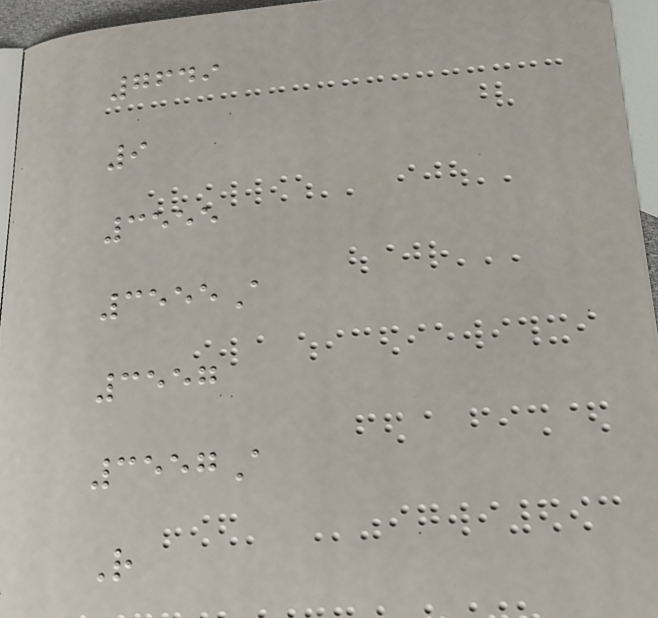7649
9
3555
3555A
3557
3557A
R
